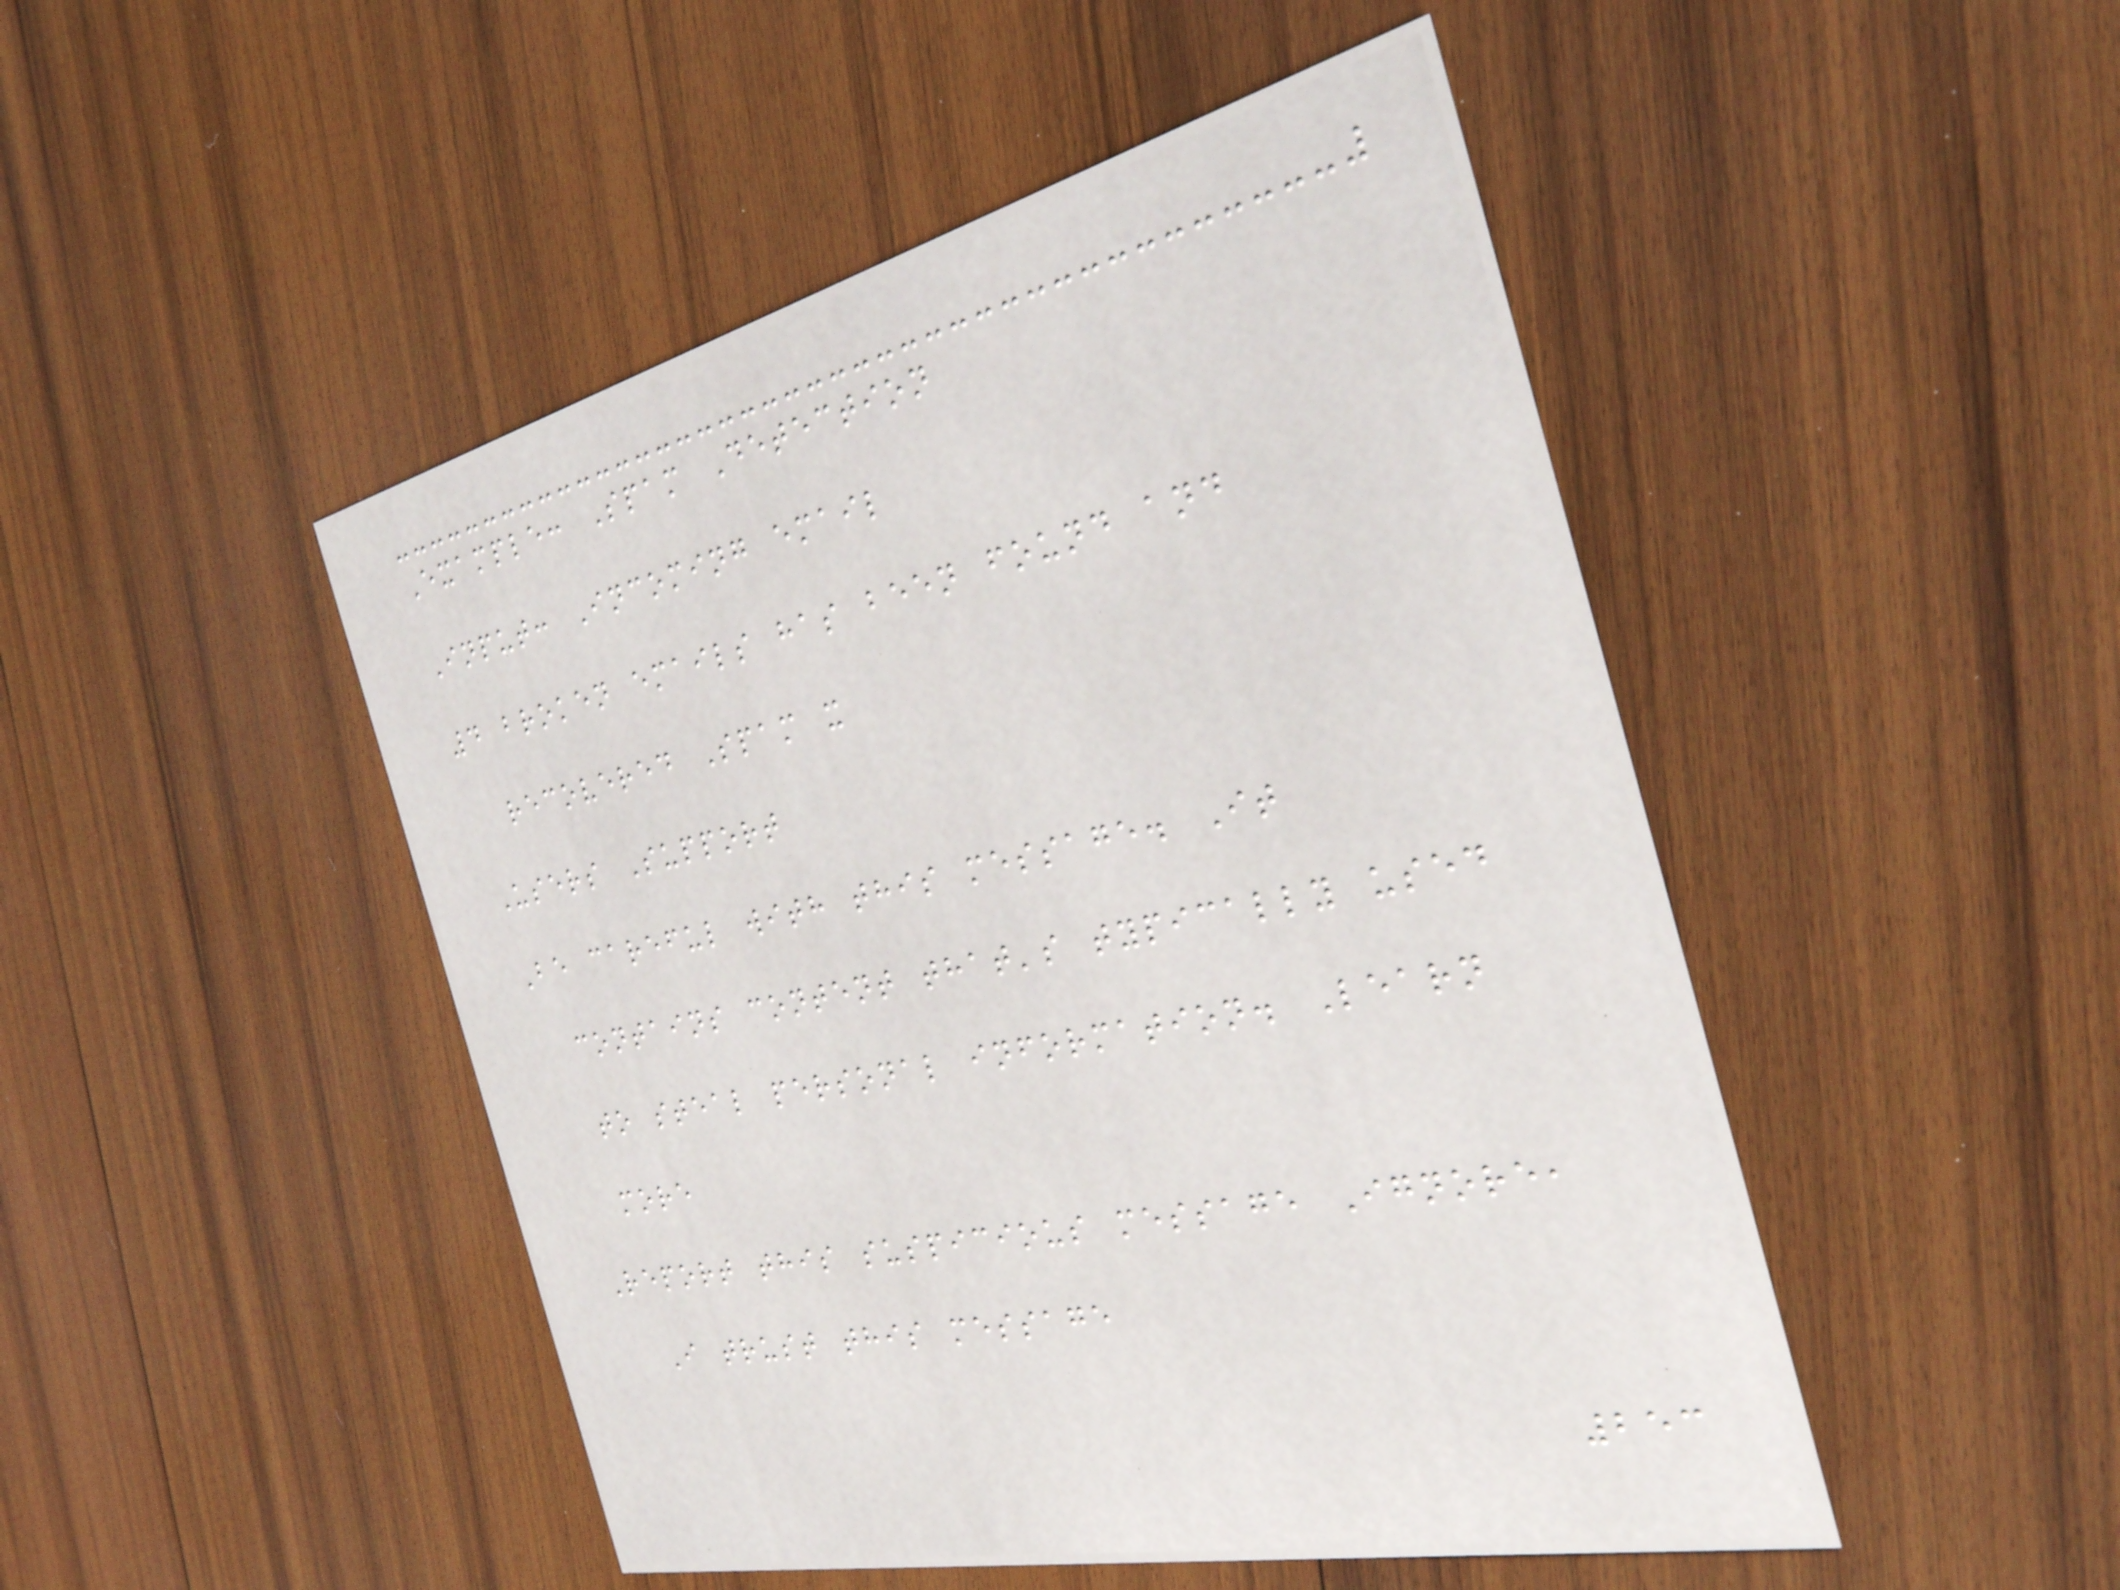Example: Spam Detection
Input: Incoming email
4 broken emails has been found and
recovered Spam x
Users Support
Be careful with this message. It
contains content that's typically used
to steal personal information. Learn
more
Report this suspicious message Ignore,
I trust this message
253
